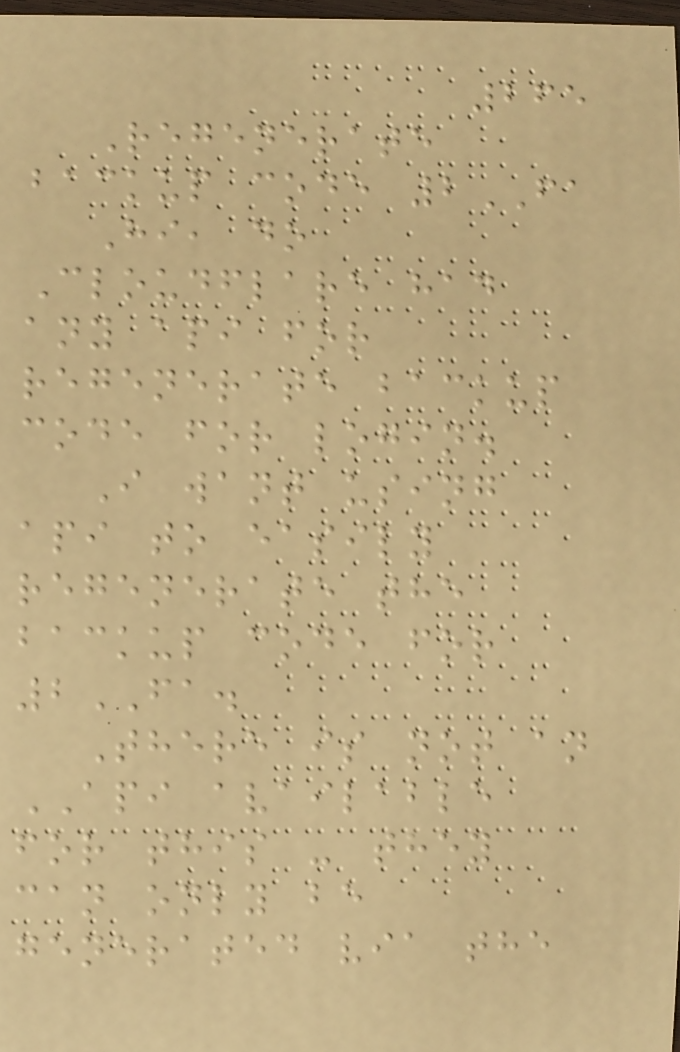265
Regenerate
backup code 2FA
Hi, do
Cloudflare had
any api for
regenerate backup
code for login.
I want using
api to easily
regenerate the
backup code for
2FA.
There is not an
API available
for this - they
can only be
generated via the
